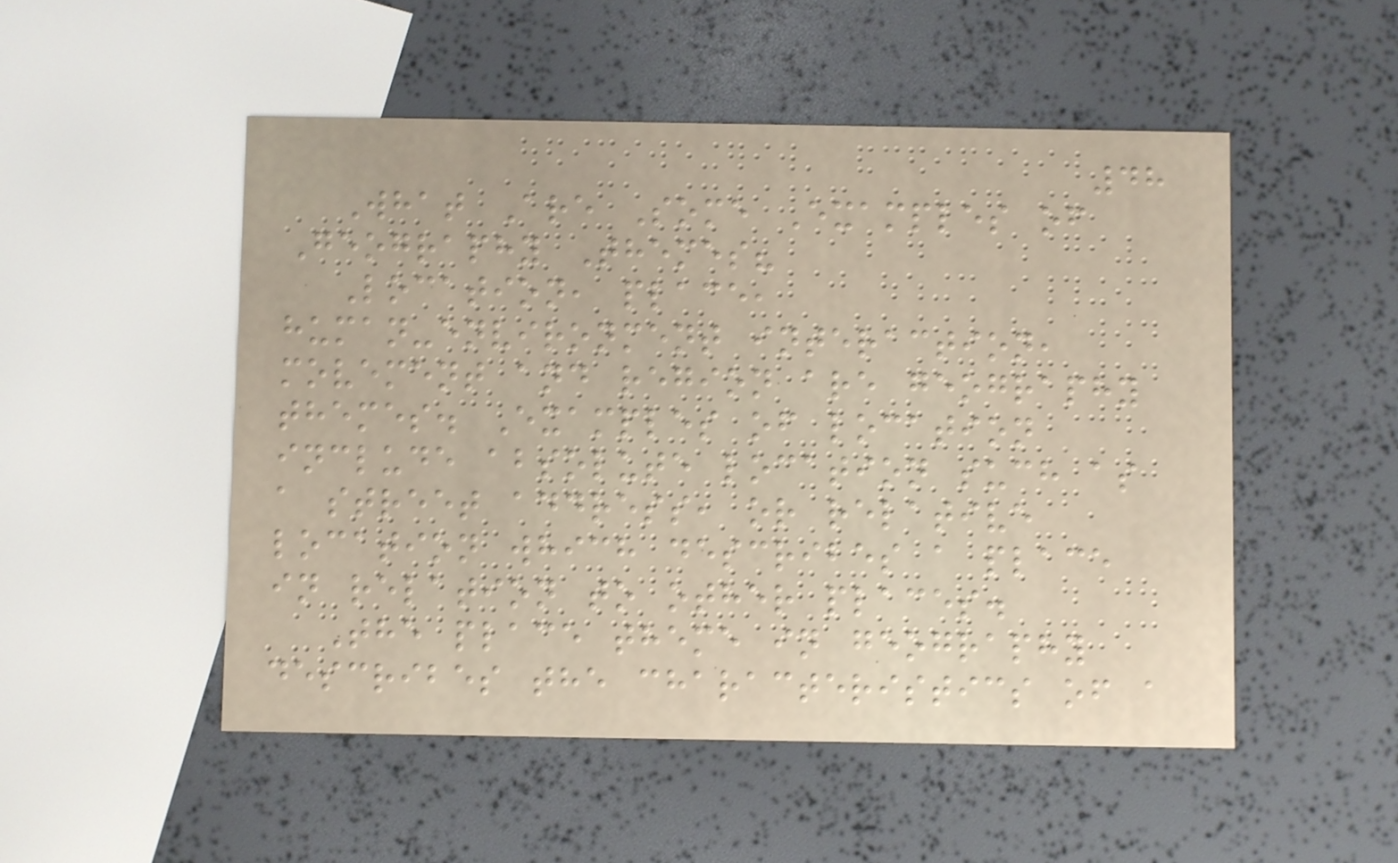48
What Are Some Examples of
Geography Themes?
Location, place,
human-environment interaction,
movement and region are geography
themes. Examples of location
include absolute location such as
a street address, or relative
location which describes a place
in relation to other places.
The place theme in geography
describes the characteristics of a
